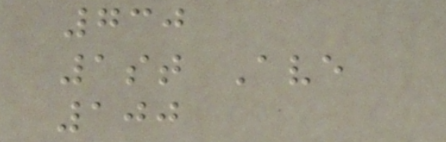730
1st Ave
100
